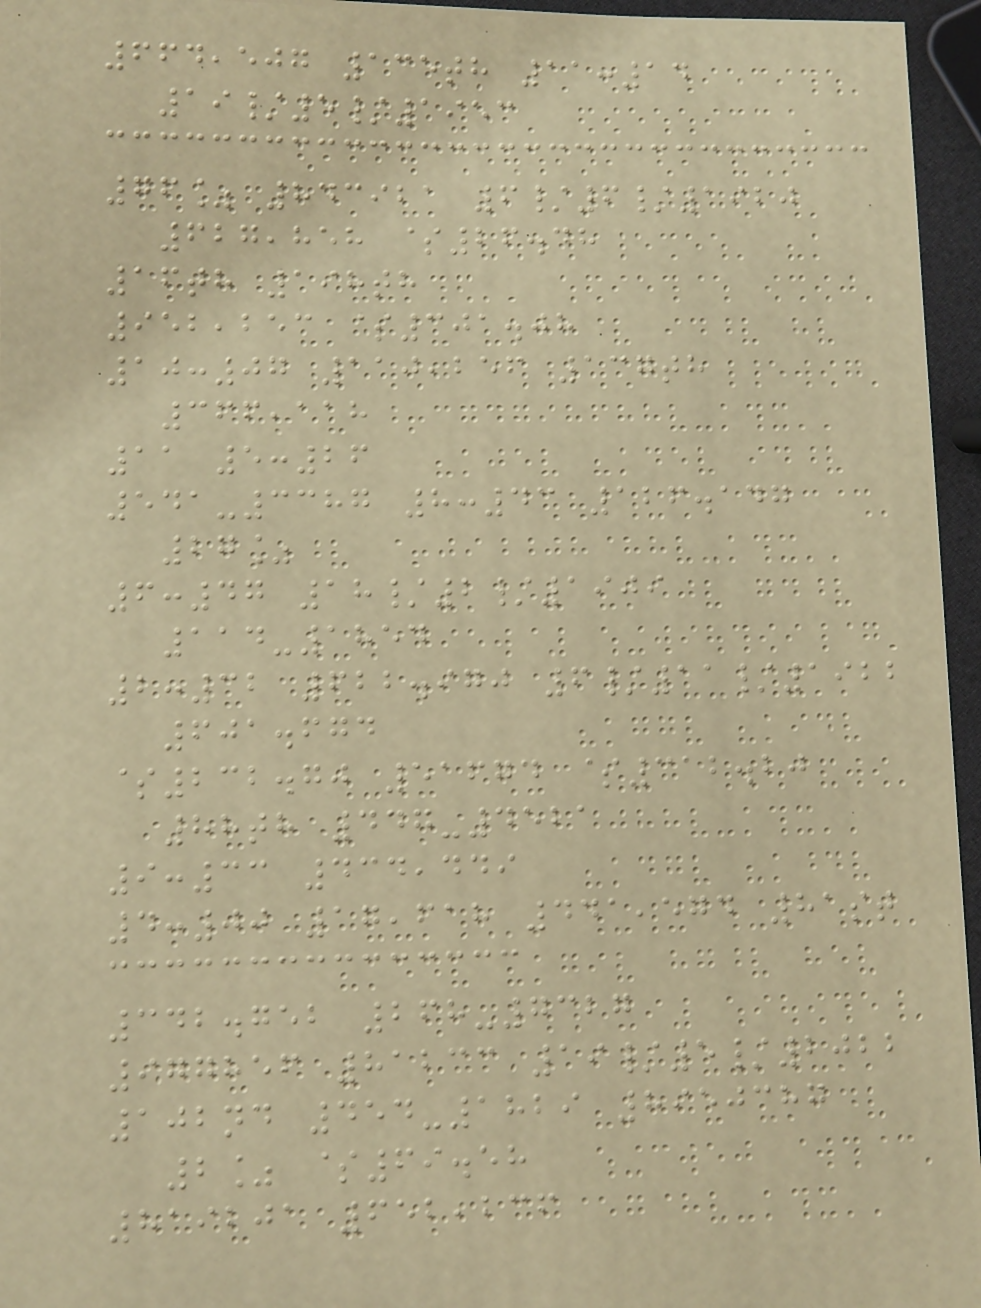664,507 135th 11:14
19/5/1953
76% 843921 6/6/1920
627,858 $26.48
16th 198th
952,253 $301.08
10:07 110,256 137th
366,118
11 5:26
541-3387 8:43 126.147
27%
6:47 18/2/1909
114-1854
2:32 622.970 6/11/1922
601.674
$232.70 51674 $312.20
88th 447-4521
9:33 434,449
4:00 17,618 441,574 81st
342.752 268-7327
977856 81233 19/5/2022
102nd 454-1829 8950387
2% $69.58
819201 652,236
